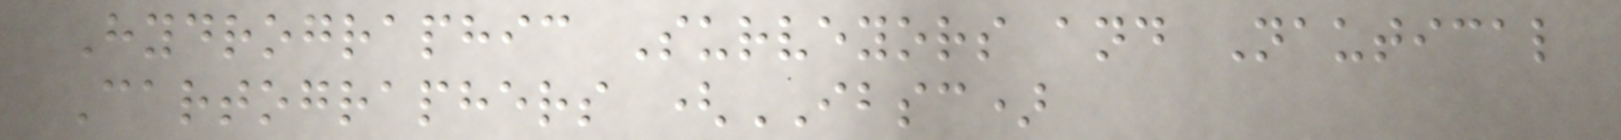Hydrographic Surveyors and Nautical
Cartographers (IBSC)
